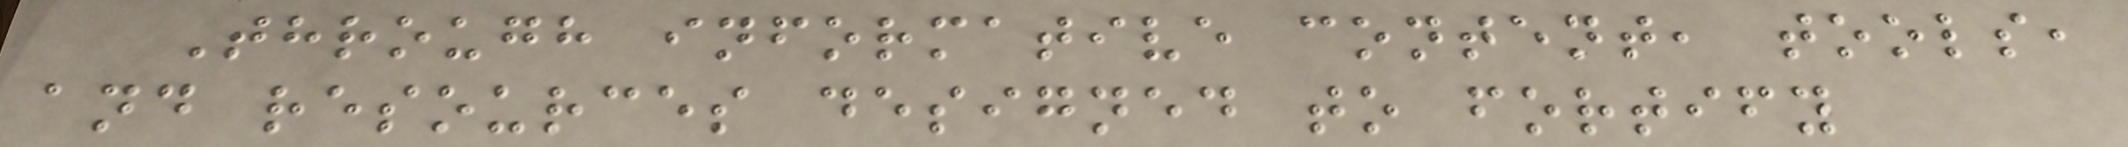Through informative content, tools,
and resources designed to fortify
